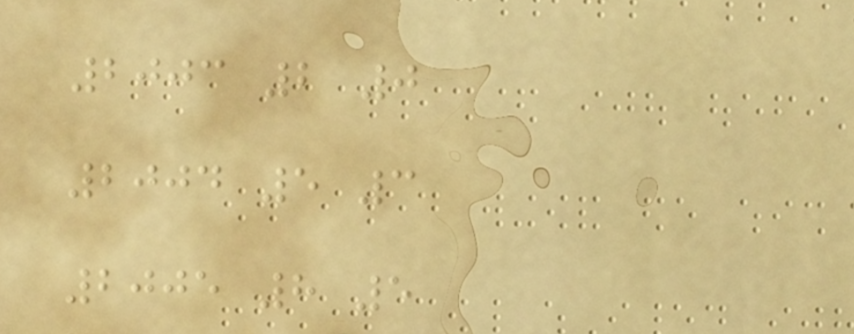2003 2 0
2004 5 3
2005 8 5
